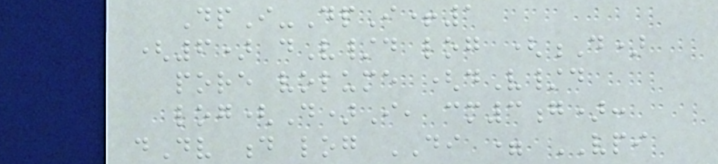DpI-DpI+1
(6) dV/d log (D)
pore volume (dV/d
log(D)I, cm3g):
dDv d log DI = VPI
